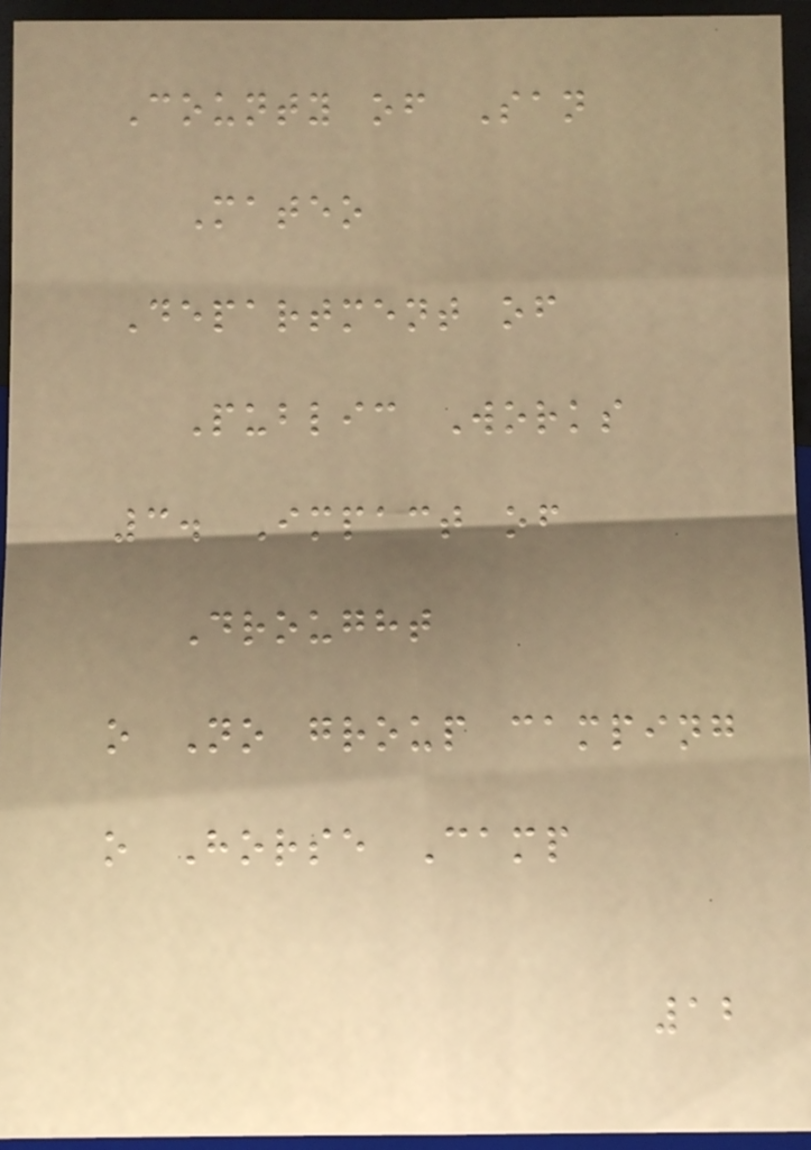County of San
Mateo
Department of
Public Works
3. Impact of
Drought
o No group camping
o Horse Camp
12
